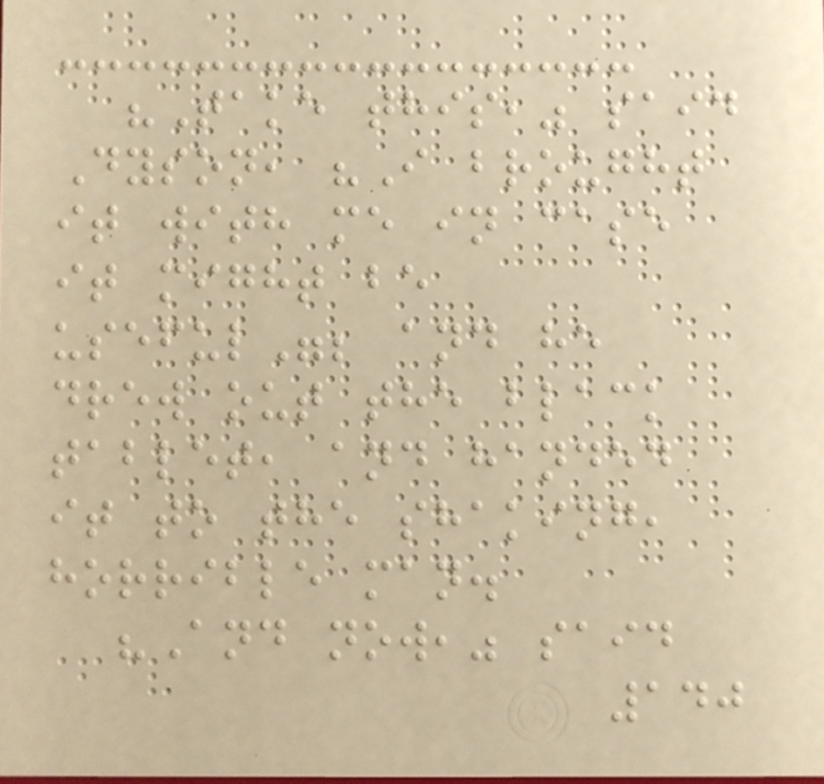"Take this," said
Dyson, "I brought
it with me in case
it might be
useful"; and he
drew out the black
tablet, and handed
it to the shaking,
horrible man.
"And now," said
140
